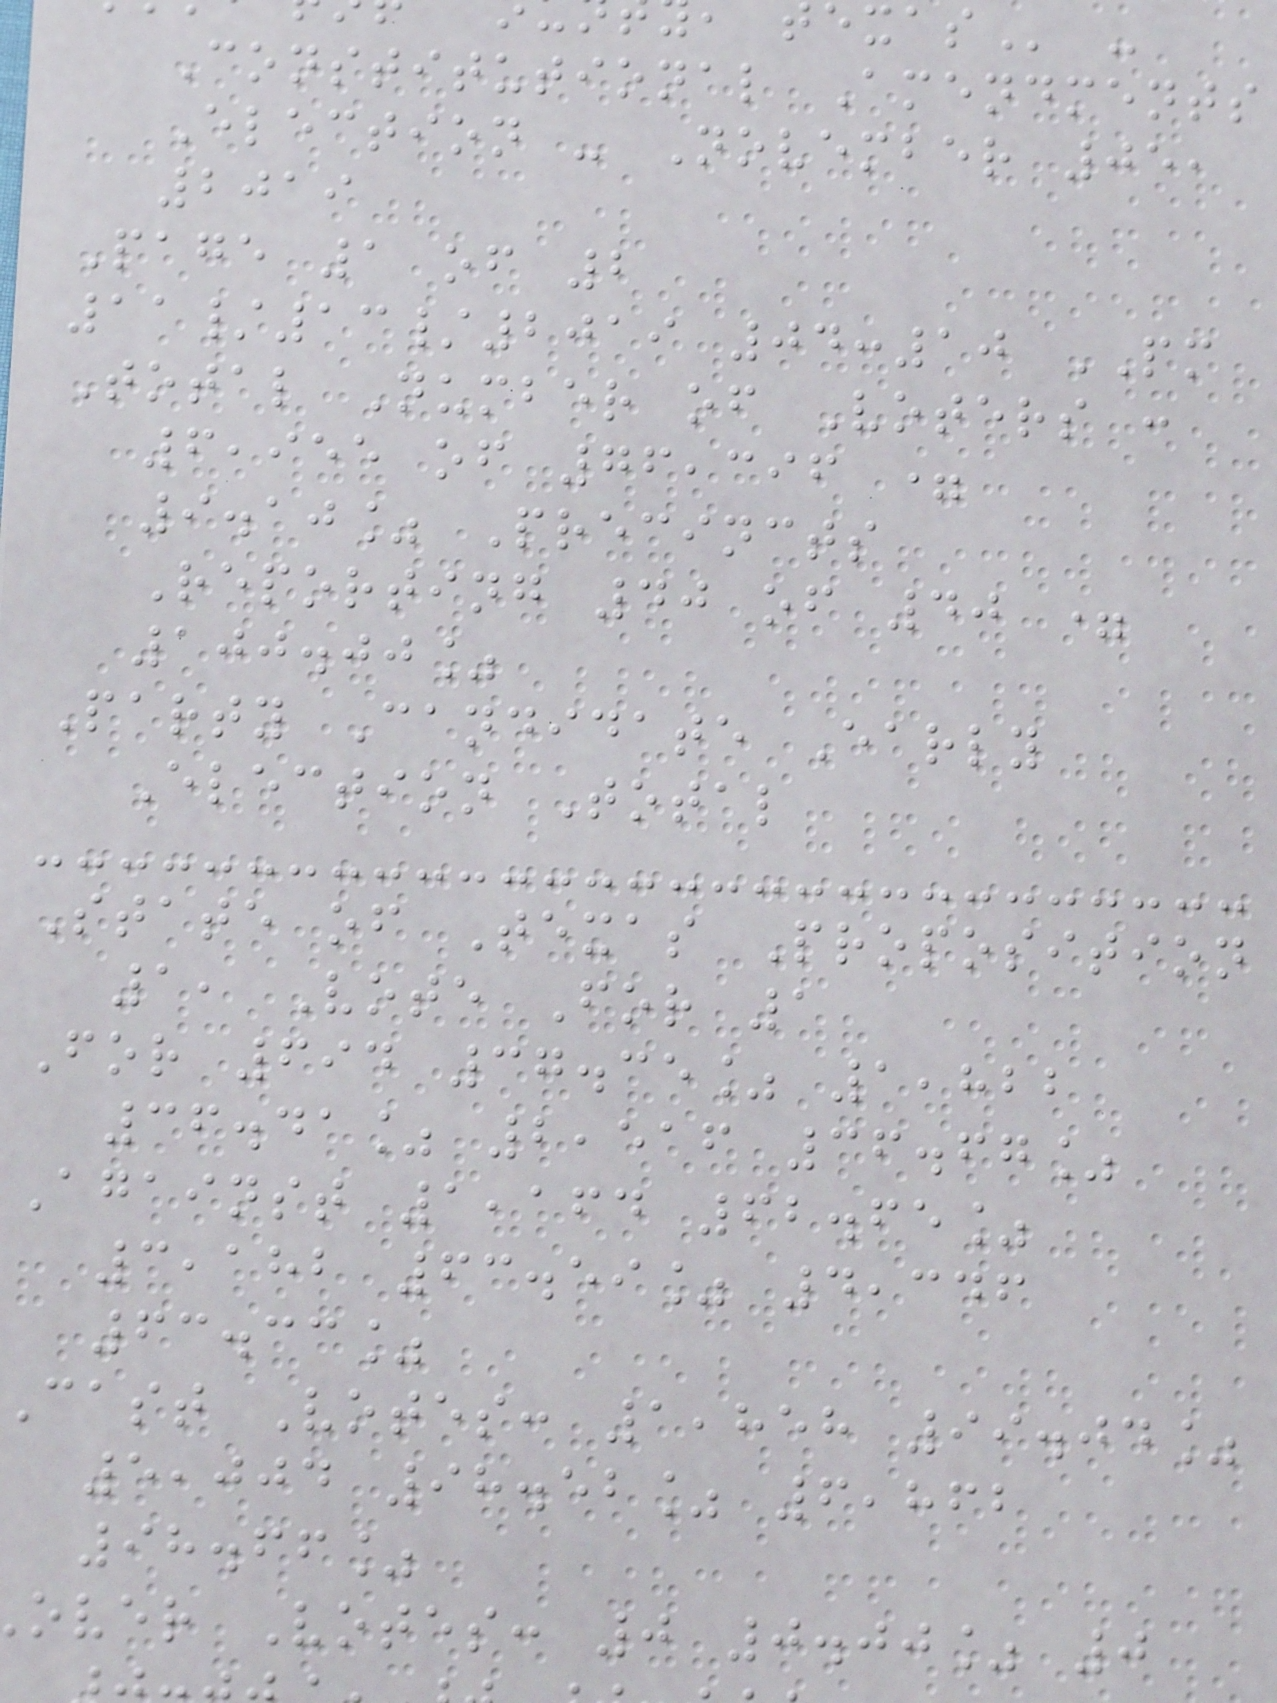Constitutional Amendments
Election - November 05,
2019
Page 1 of 2
11/13/2019 04:10 PM
Total Number of Voters :
6,955 of 76,396 =
9.10% Precincts
Reporting 40 of 40 =
100.00%
Party Candidate Early
Election Total
State of Texas Proposition
1, Vote For 1
For 694 37.35% 1,822
36.41% 2,516 36.67%
Against 1,164 62.65%
3,182 63.59% 4,346
63.33%
cast Votes: 1,858 99.04%
5,004 98.52% 6,862
98.66%
over Votes: 0 0.00% 0
